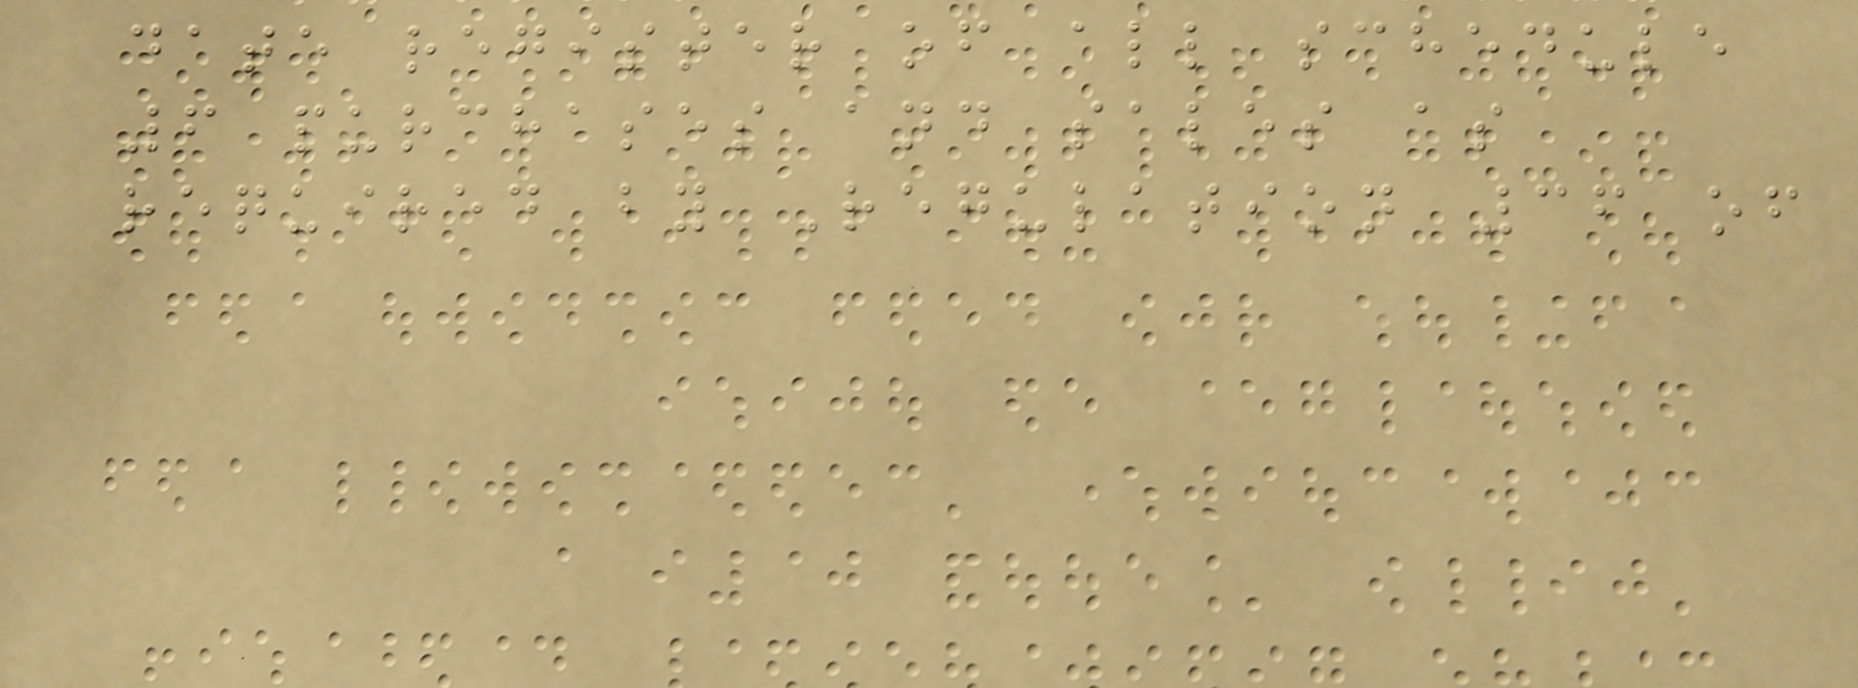date register of all schedule
6 purchases and sales as
required by Regulation 36 of
